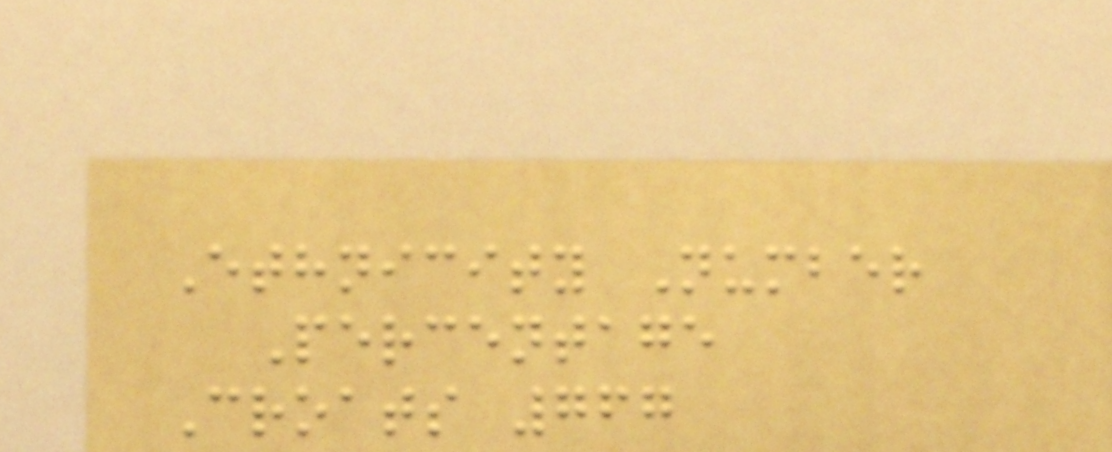Ethnicity Number
Percentage
Croats 767
